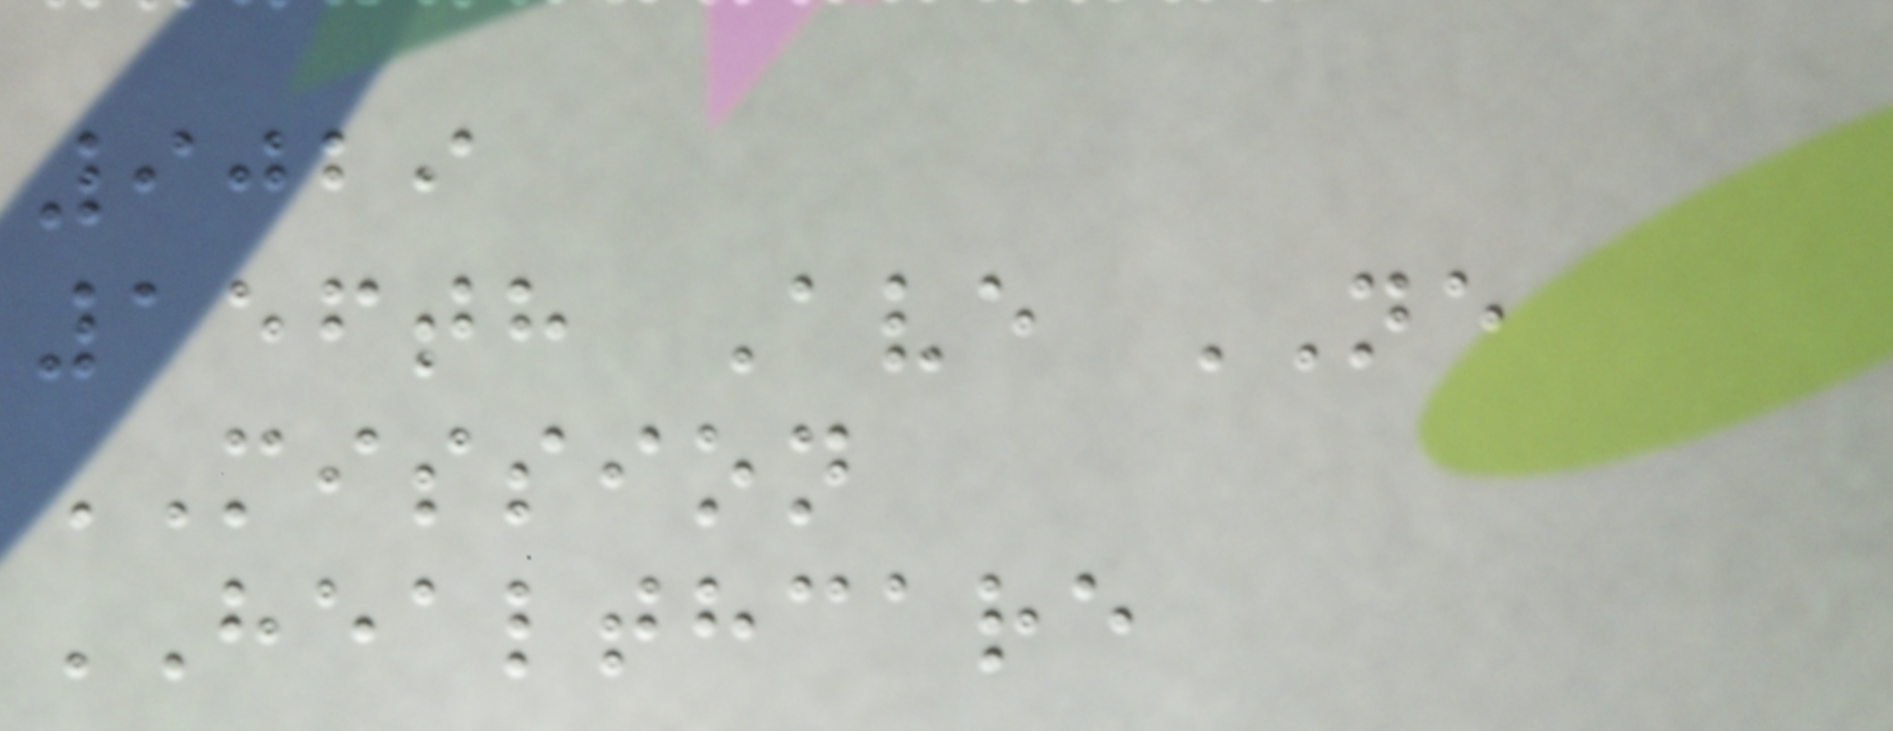9029
156th Ave NE
MISSION
HEALTHCARE
